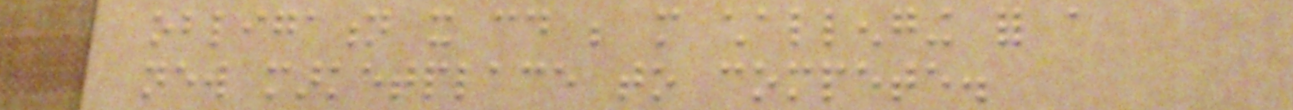obligation it could be more challenging for a
new marketplace to compete.
